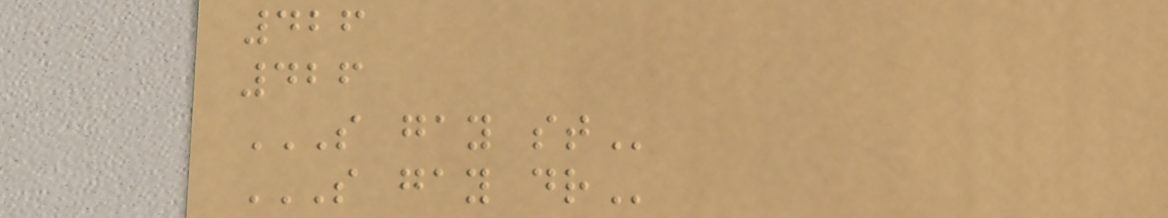426
426
S GAY ST
S GAY DR
